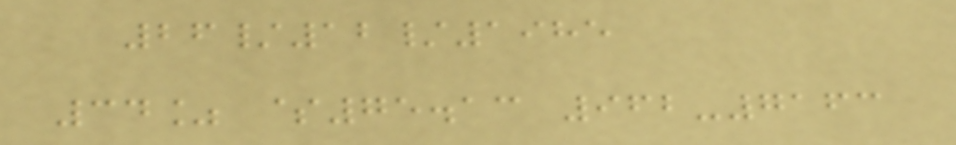26/12/1985
34% $75.13 962-7163
